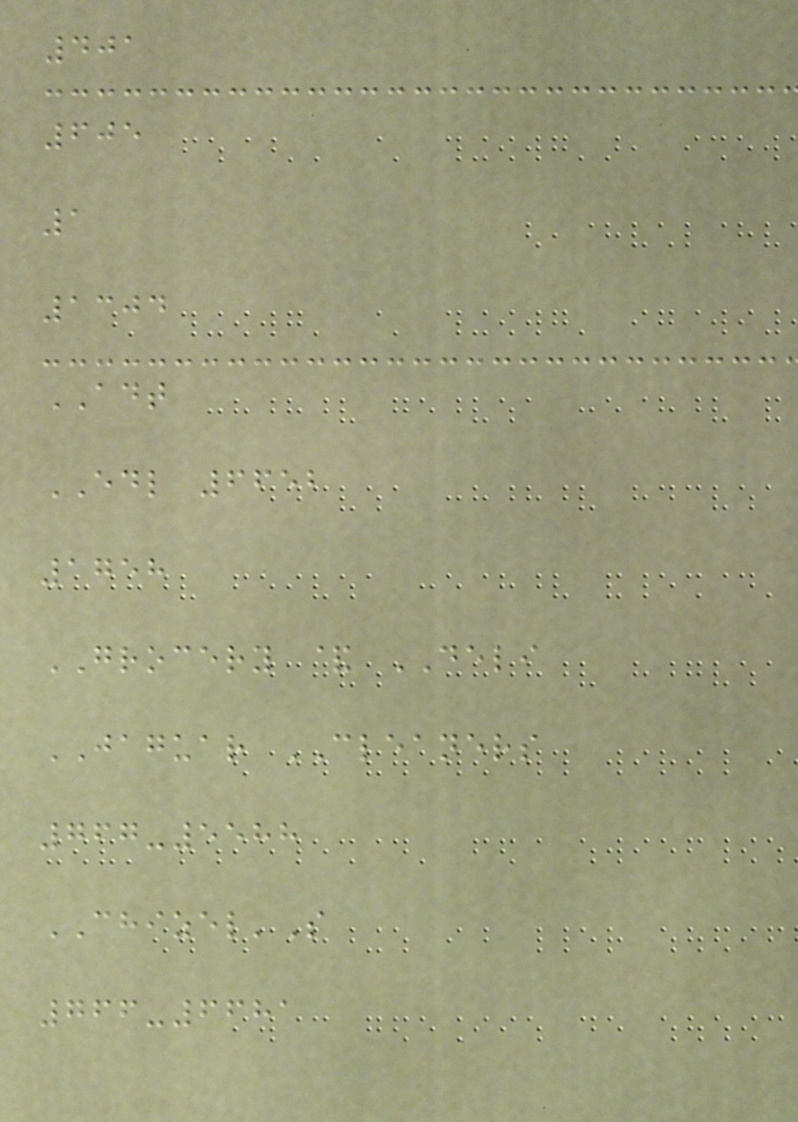401
605
1
1304
ADT
EDL 6652
1758
GROCERY & DELI
JAGUAR CLEANERS
767-5588
CHIZEL'S
766-6681
